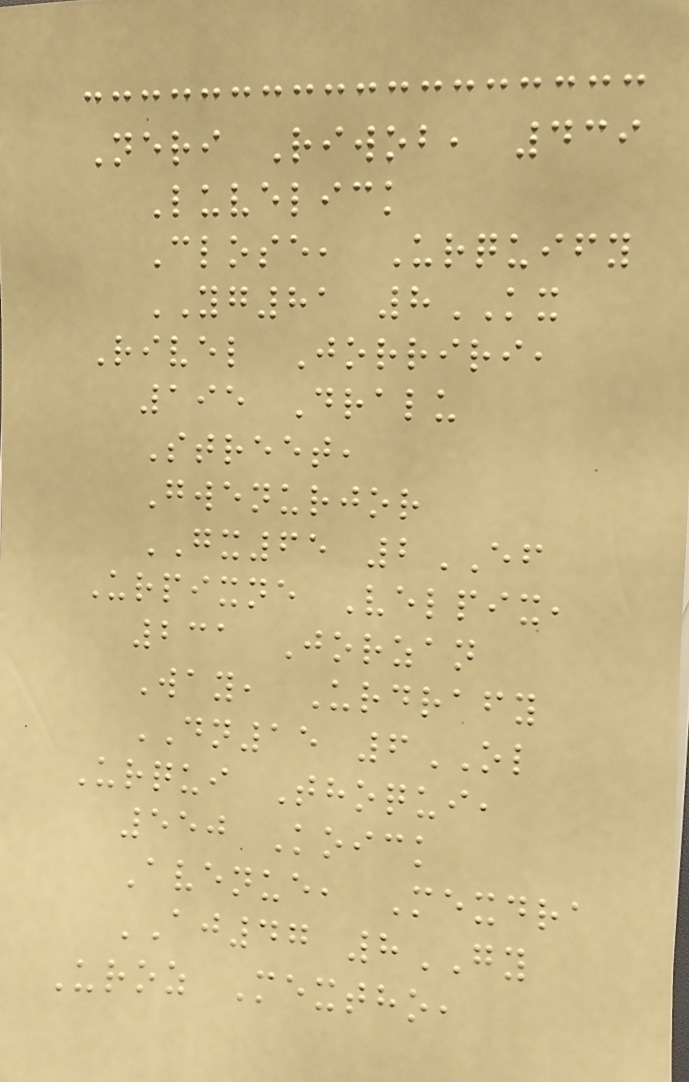Neri Riwob, 439
Luvelick
Close, Urquify
YG81 8KX
Rivel Jorriri,
195 Dralu
Street,
Gwenurjor
GX65 2EF
Urpixne Velpix,
231 Jorzan
Way, Urdrafy
DN15 6OL
Urqui Thoqui,
550 Koick
Avenue, Mexdra
AJ47 8GY
Uroz Mextho,
